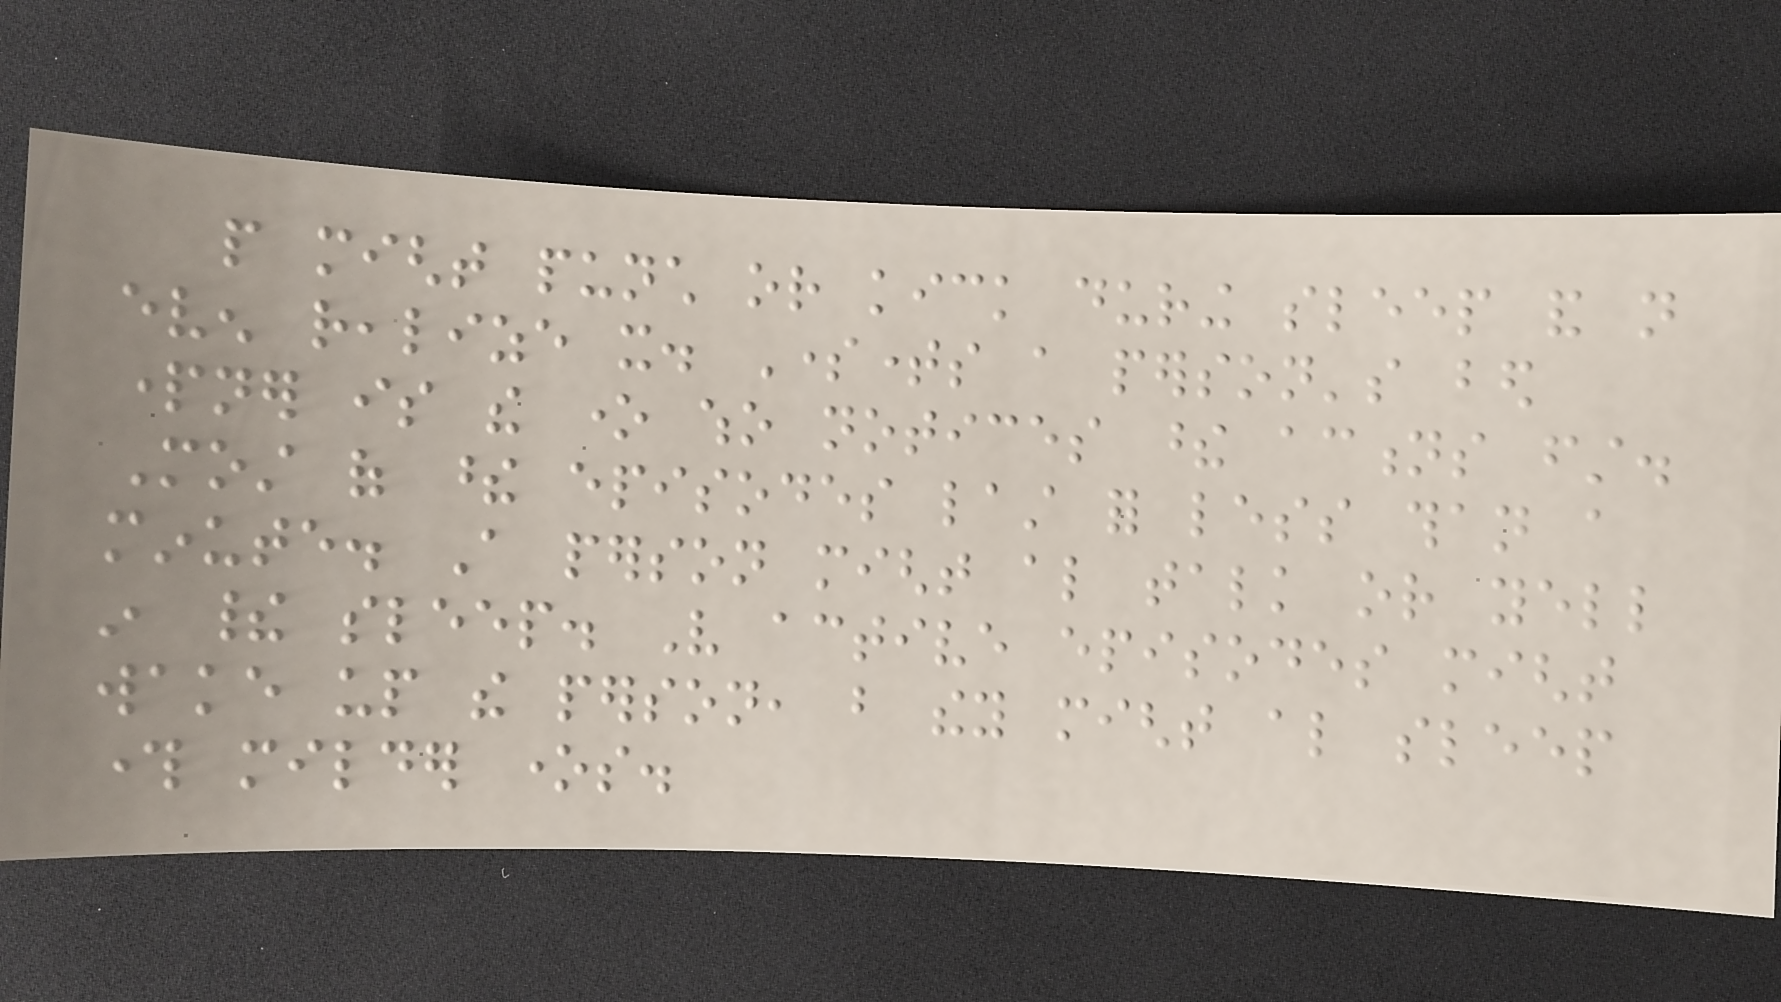people might punch or kick during sleep and not
even realize it. Sometimes a person's bed
partner is the one who notices these actions first.
Most of these episodes last for less than a
minute. A person might also talk or yell
in their sleep. Very active episodes might
wake up the person, but they might also sleep
through milder ones.
